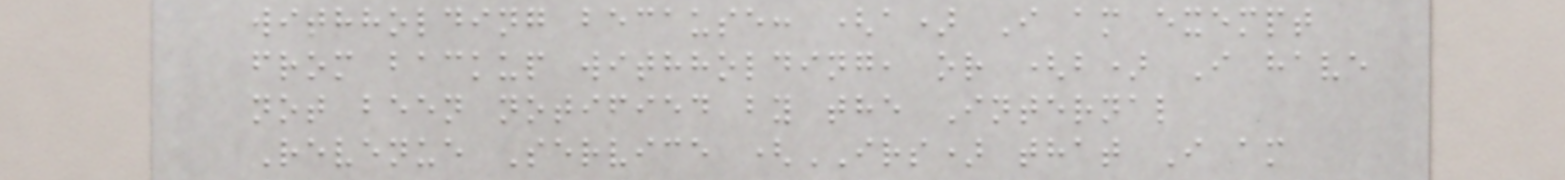withholding because: (a) I am exempt
from backup withholding, or (b) I have
not been notified by the Internal
Revenue Service (IRS) that I am
